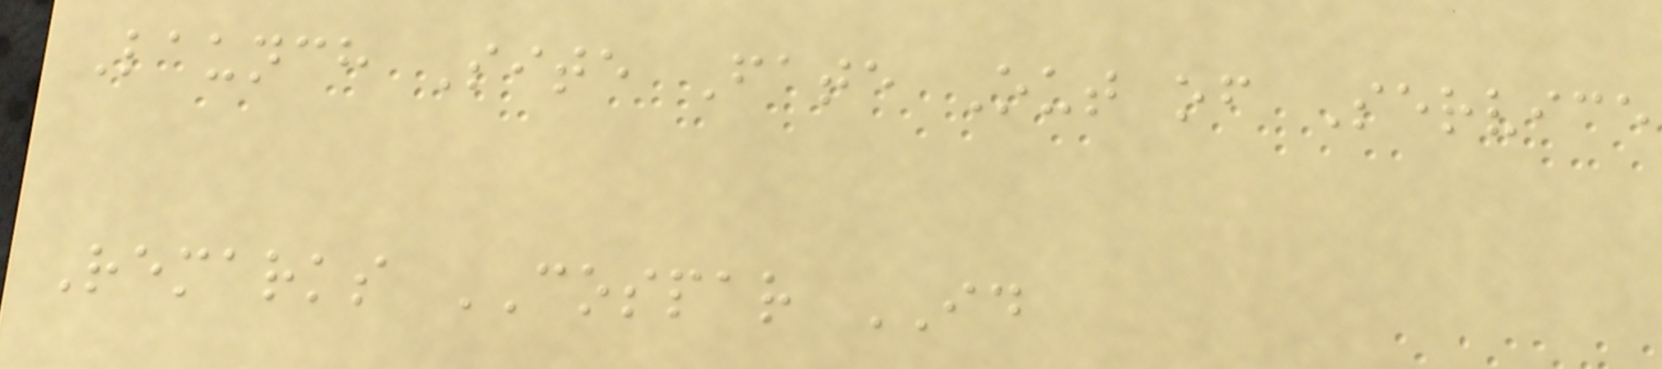Launch Site Fate Out of Service
Remarks COSPAR ID
